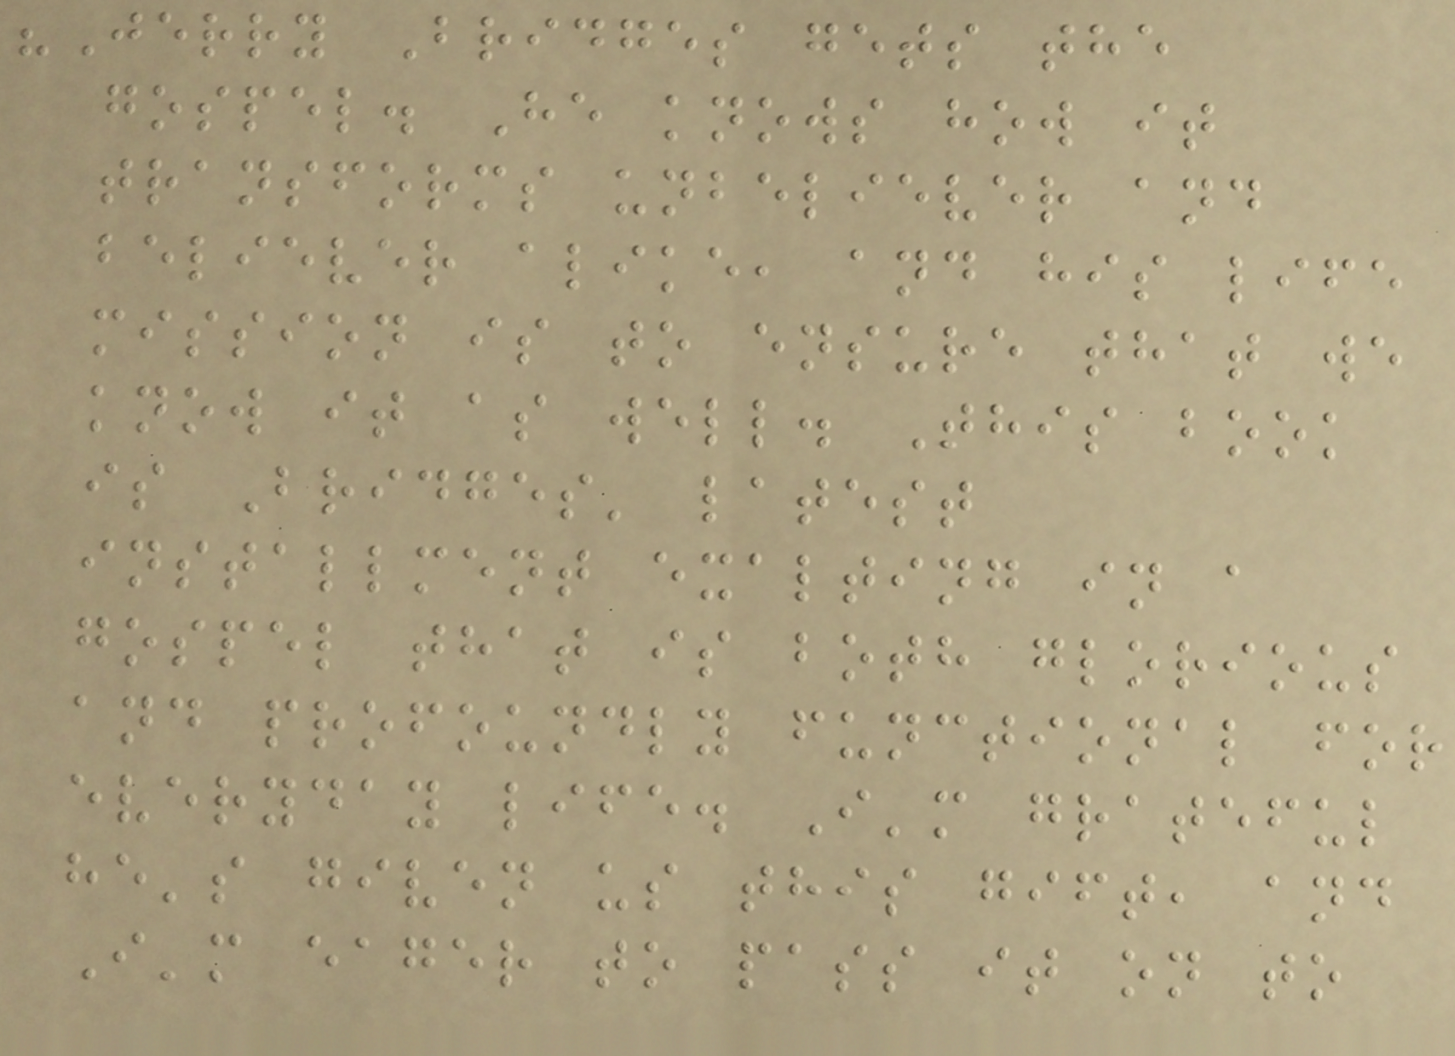"Jerry Bridges gets the
gospel. He knows how it
transforms unbeliever and
believer alike, and his life
mission is to ensure that we
know it as well. This book
is Bridges' latest
installment exalting in a
gospel that is both glorious
and profoundly functional for
everyday life. I'm grateful
he's given us this gift, and
I'm eager to pass it on to
